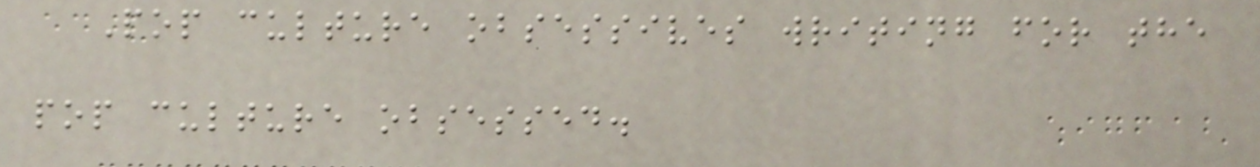Pop culture obsessives writing for the
pop culture obsessed.
